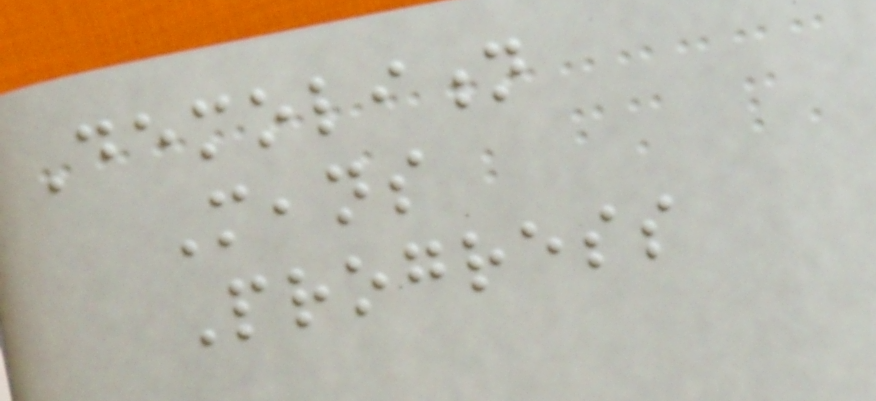Demolition
Means
Progress
